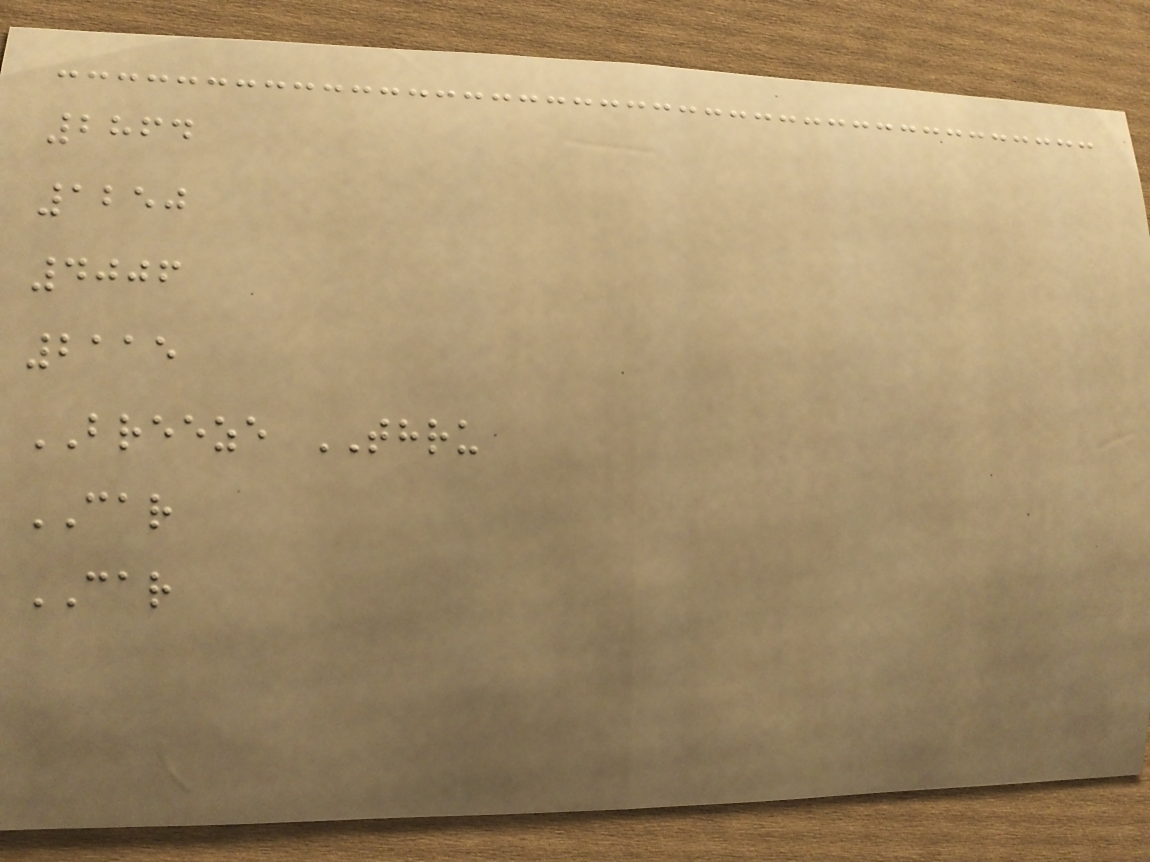2864
1250
4006
2115
BREEZE THRU
CAR
CAR
